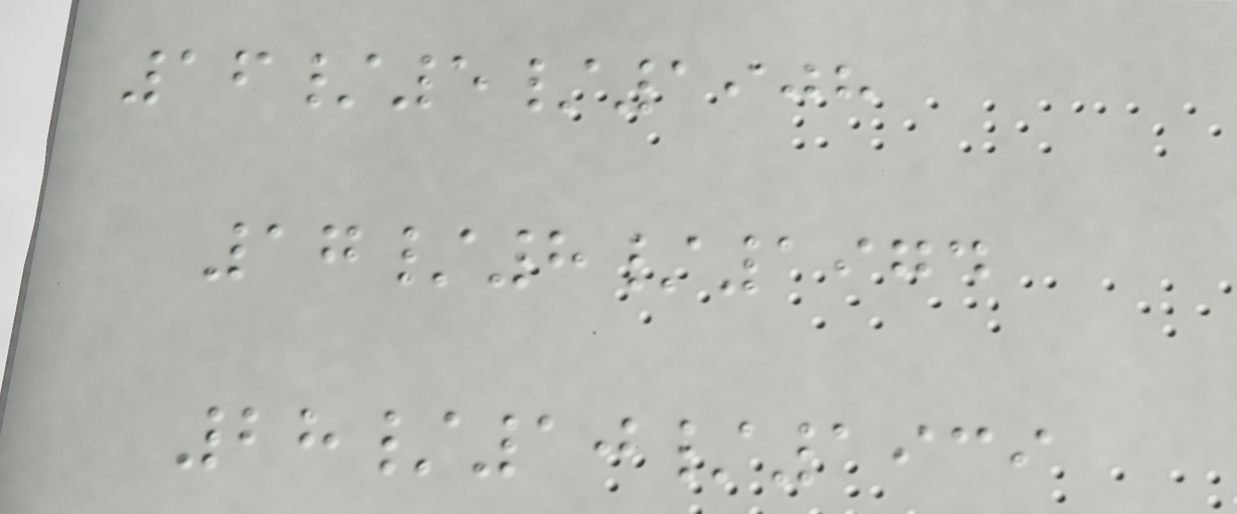16/5/1908
17/8/1974
28/10/1939
